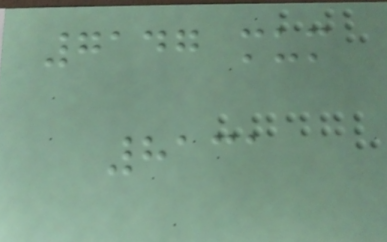7147 mum
8131
